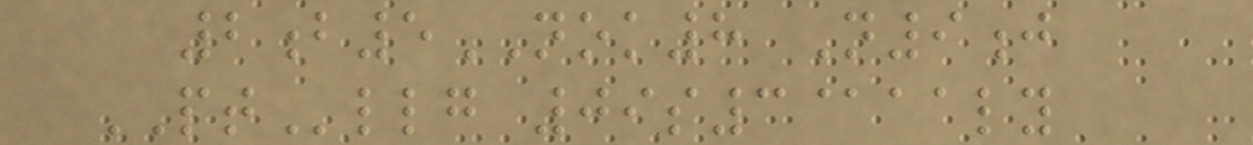2b5NOK8 N9j
PTllg 09s3@aaly
